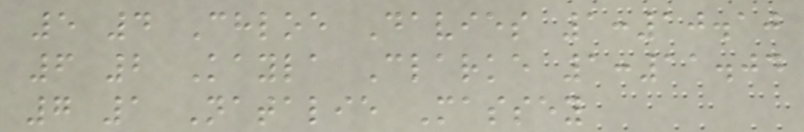5 4 Chloe Davies 1:10.10
6 2 Kayla Clarke 1:11.04
7 1 Natalie Massey
